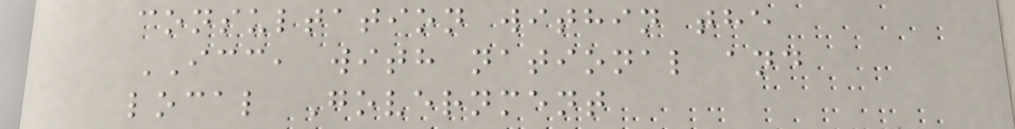consultation within the
ICC, with national and
local Government
